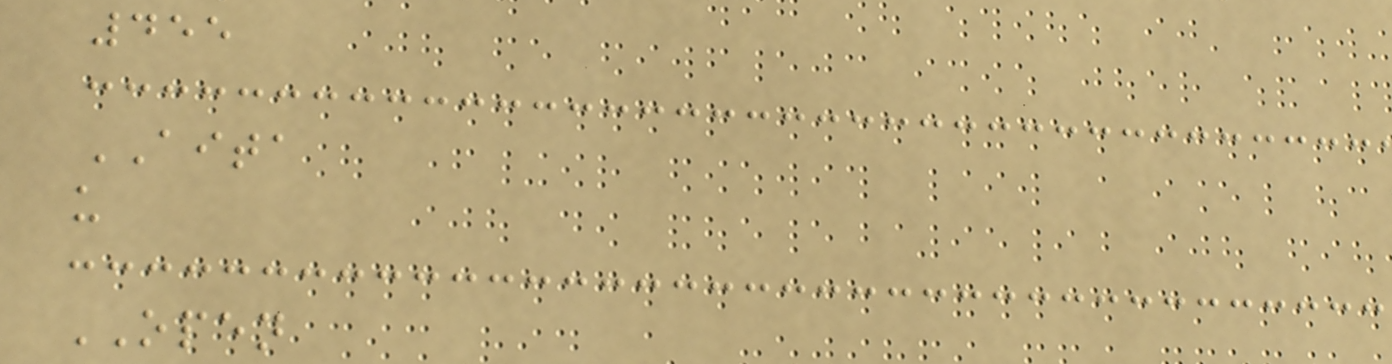455
AITA
u
OPEN
